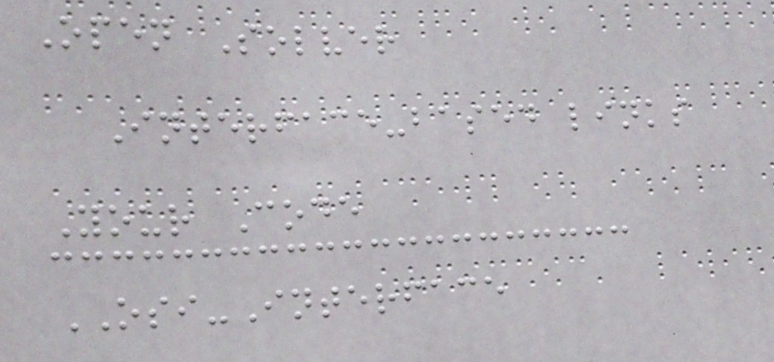Open Solver
Interface-based links
Your Code
OSI-Interface
